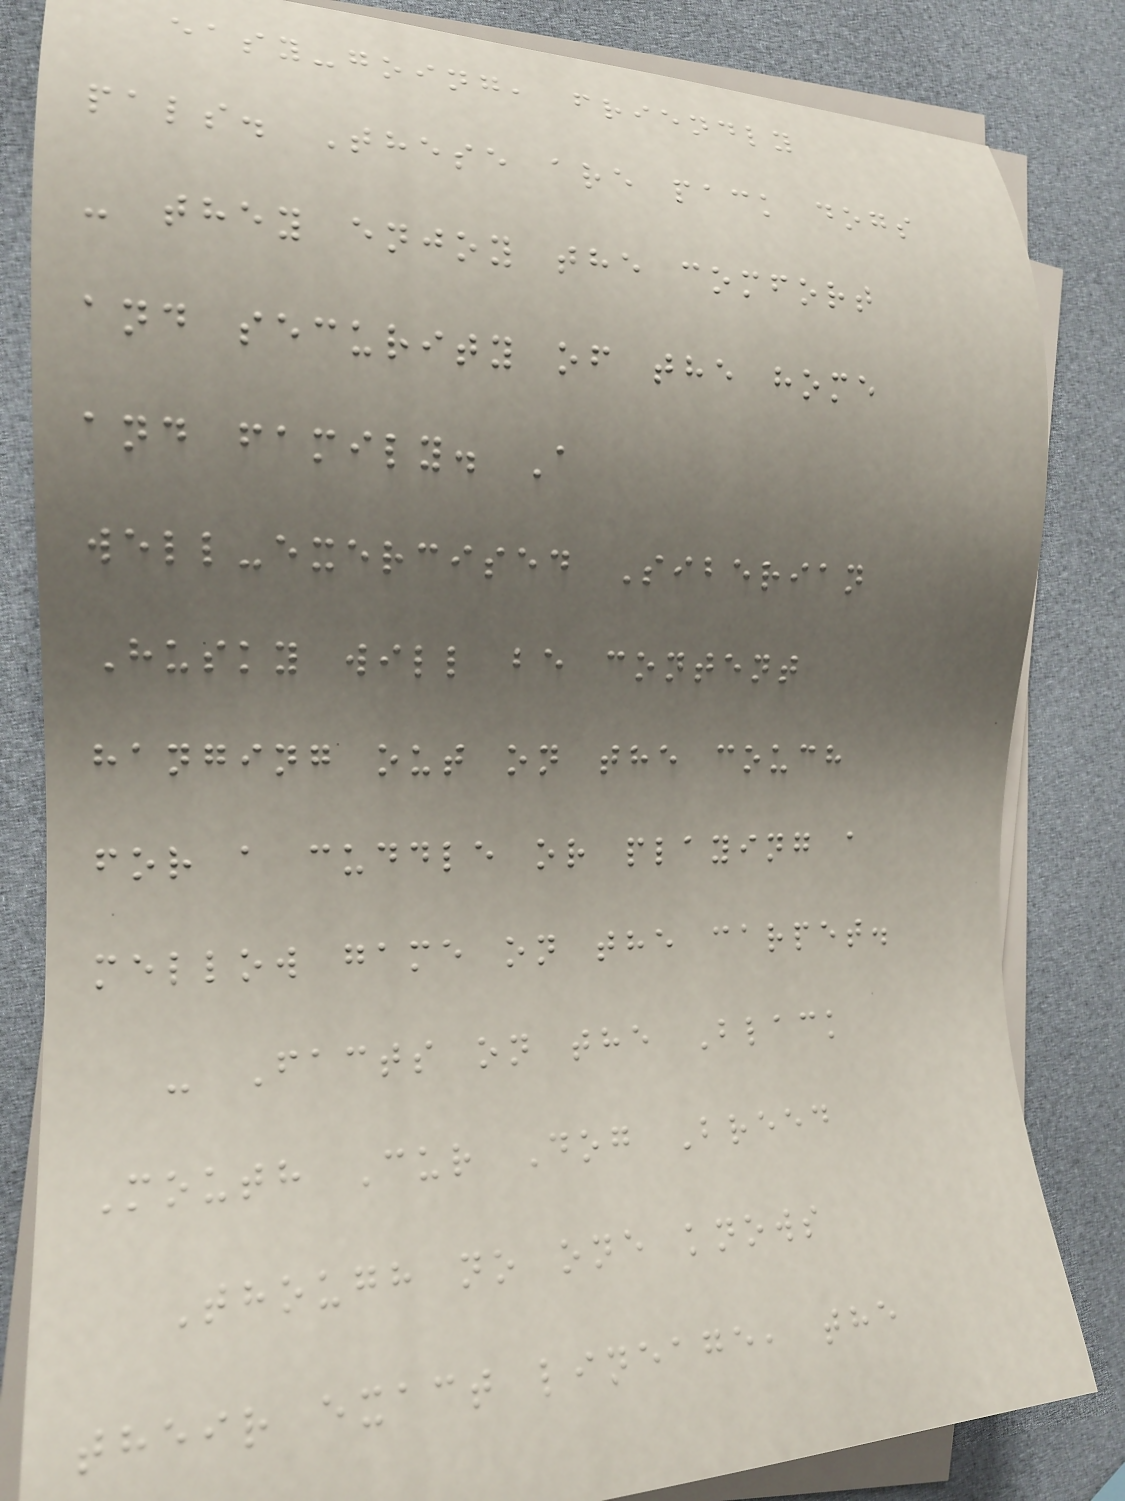easy-going, friendly
pals. These are pack dogs
- they enjoy the comfort
and security of the home
and family. A
well-exercised Siberian
Husky will be content
hanging out on the couch
for a cuddle or playing a
mellow game on the carpet.
- Facts on the Black
Mouth Cur Dog Breed
Though no one knows
their exact lineage, the
